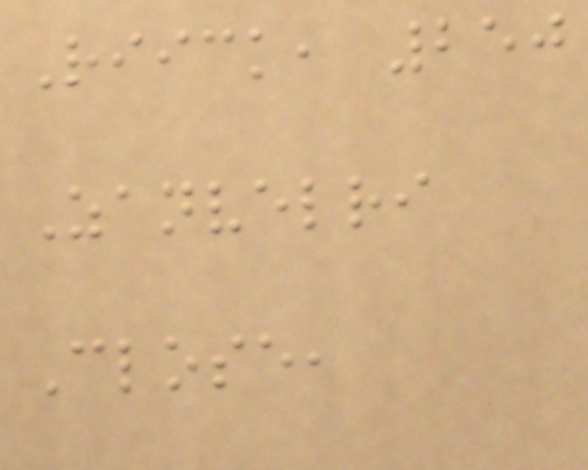Riick, 250
Zanvelri
Close,
